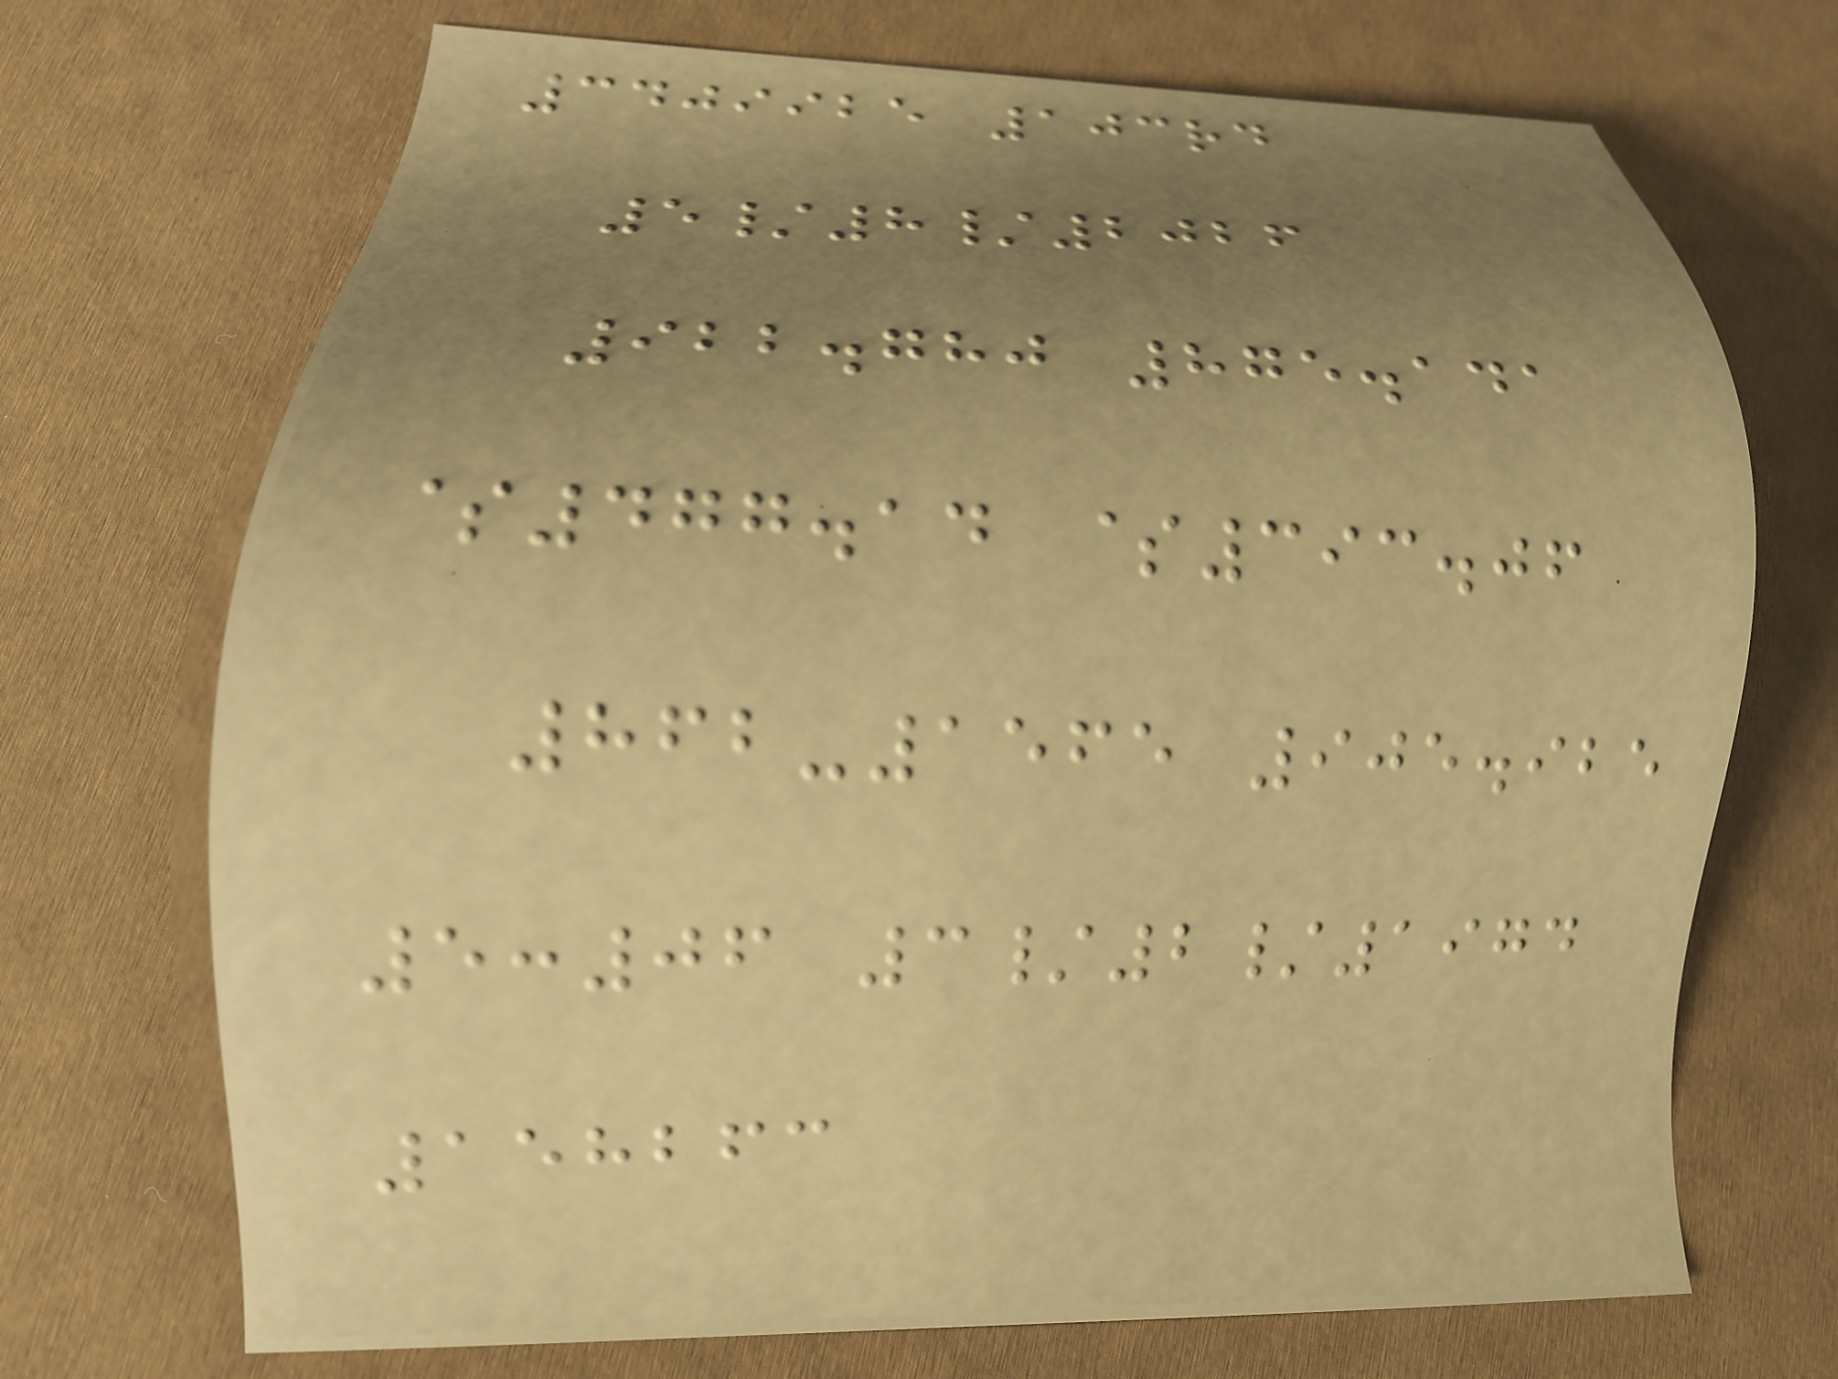3409925 103rd
5/8/2026
922.780 875.141
$477.14 $393.06
862-1565 905.925
5:06 3/2/1974
158263
